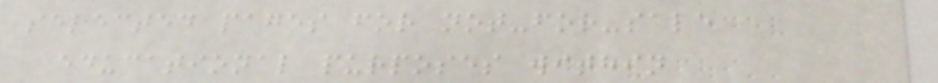selected pages for not-for-sale
educational purposes within
